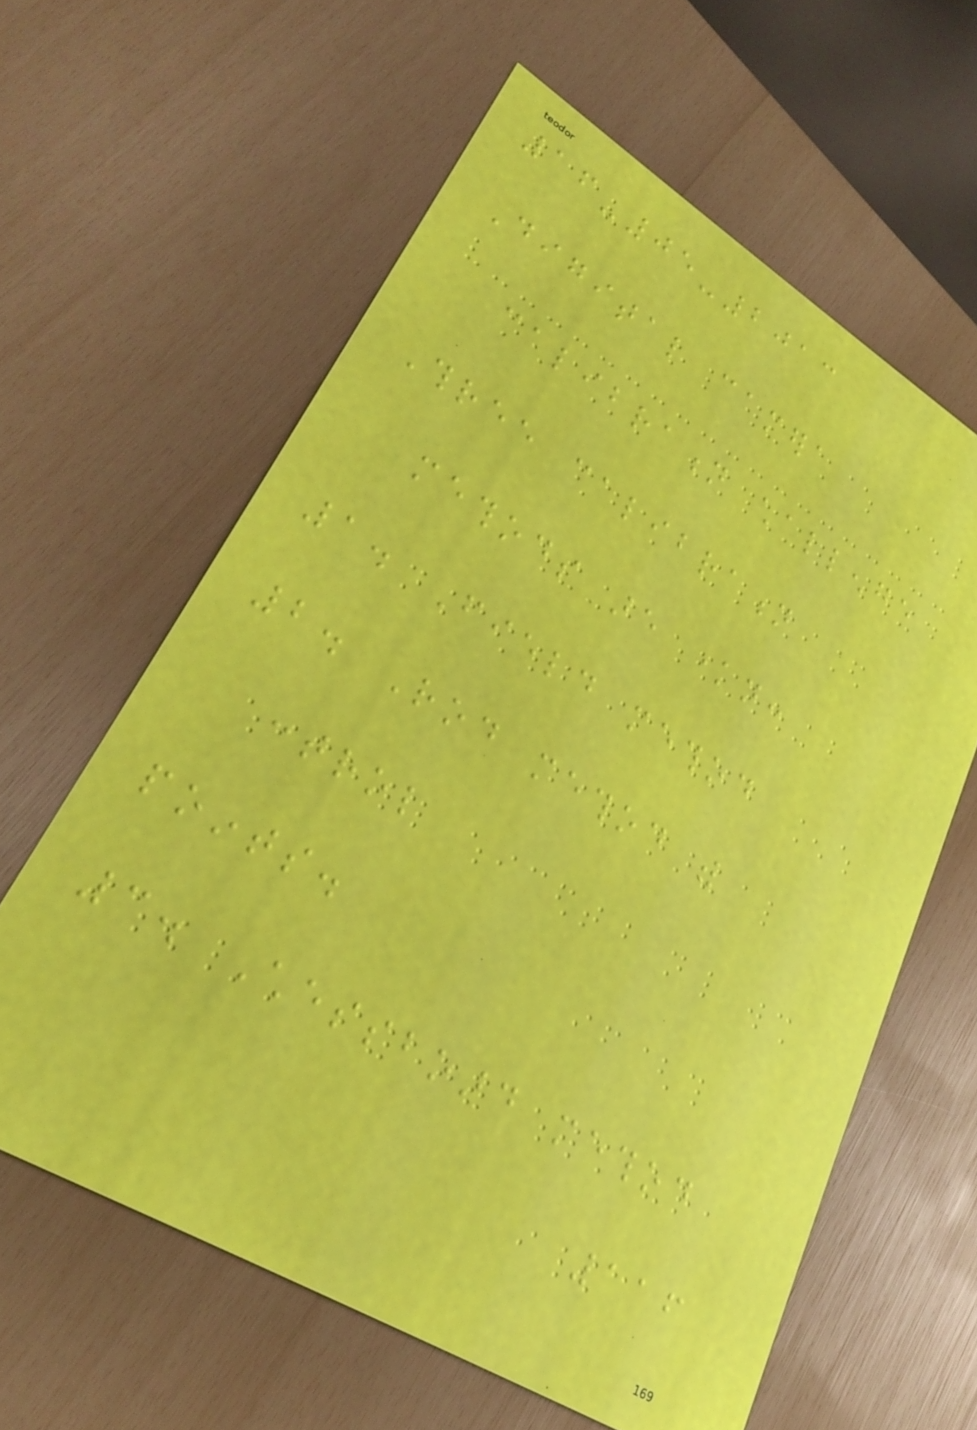16-05-2013
Digital camera
calibration challenge
Three calibration
methods are known:
1. Field method
2. Rod method with
control
points.
3. Chessboard method
116
